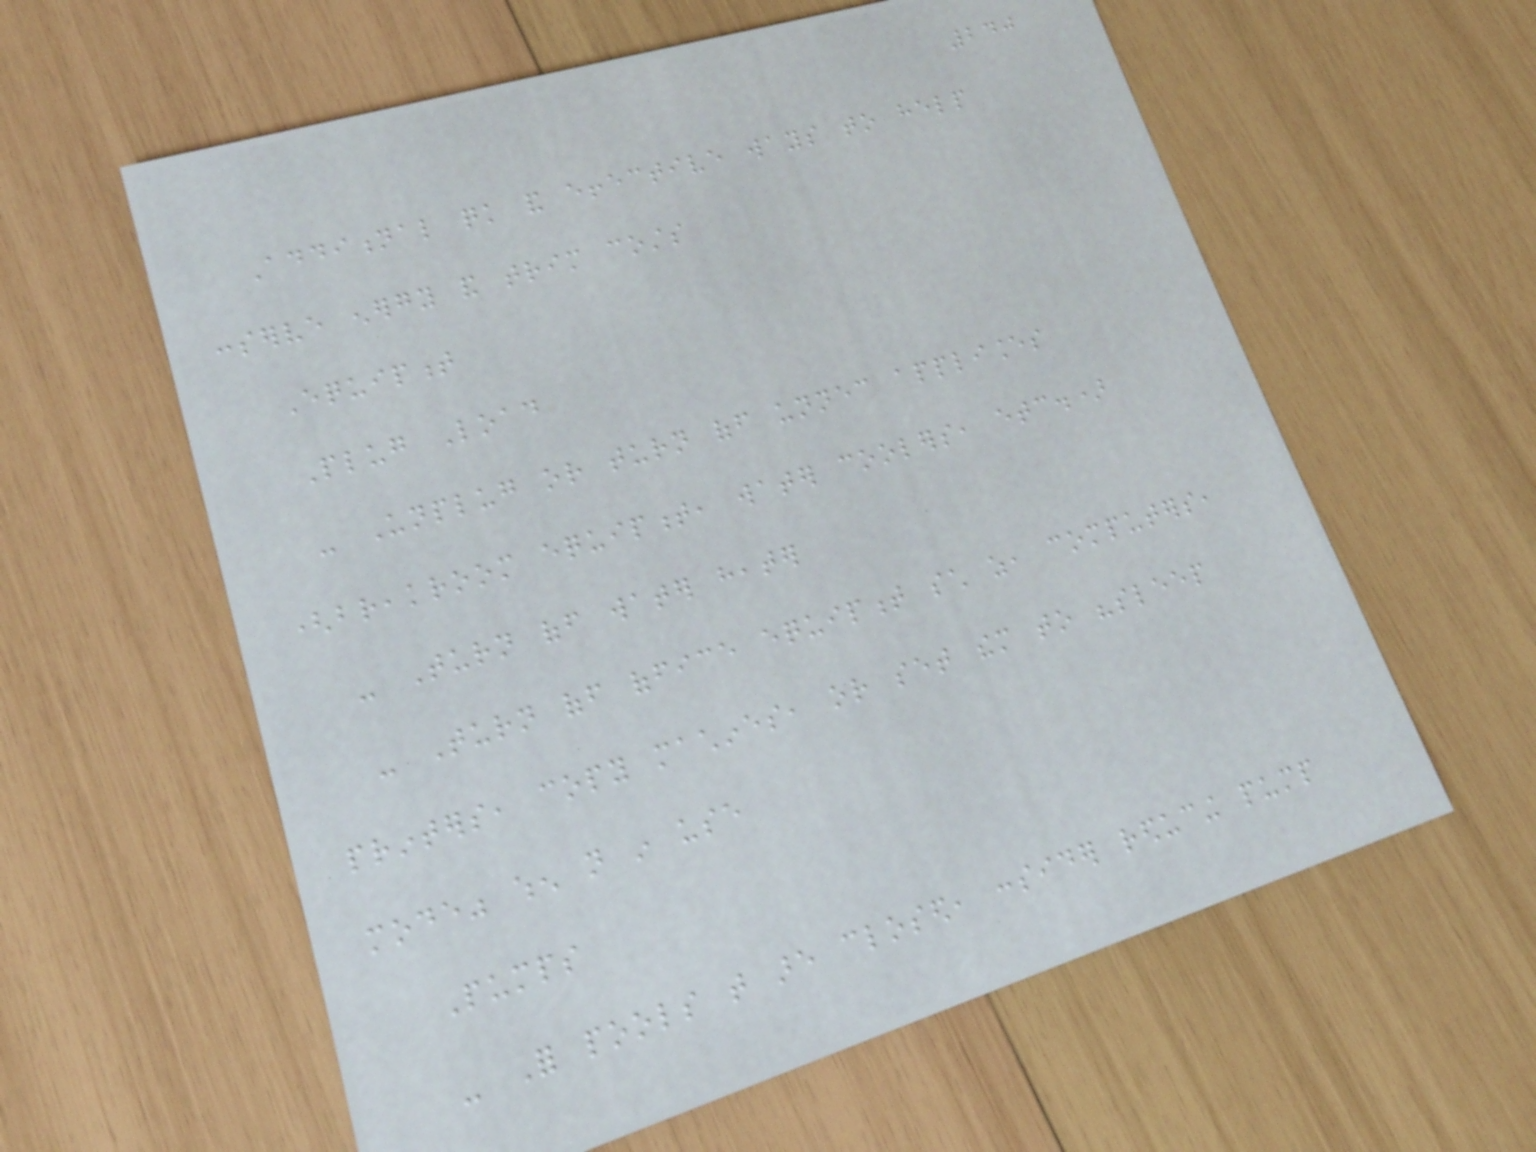240
Additional quick and effective ways to help
conserve energy and trim costs
Equipment
Plug Load
- Unplug or turn off unnecessary appliances
(breakroom equipment, water coolers, etc.)
- Turn off water heater
- Turn off office equipment such as, computers,
printers, copy machines, or set them to "sleep
mode" when not in use
Pumps
- For pools that are closed, consider reducing pump
